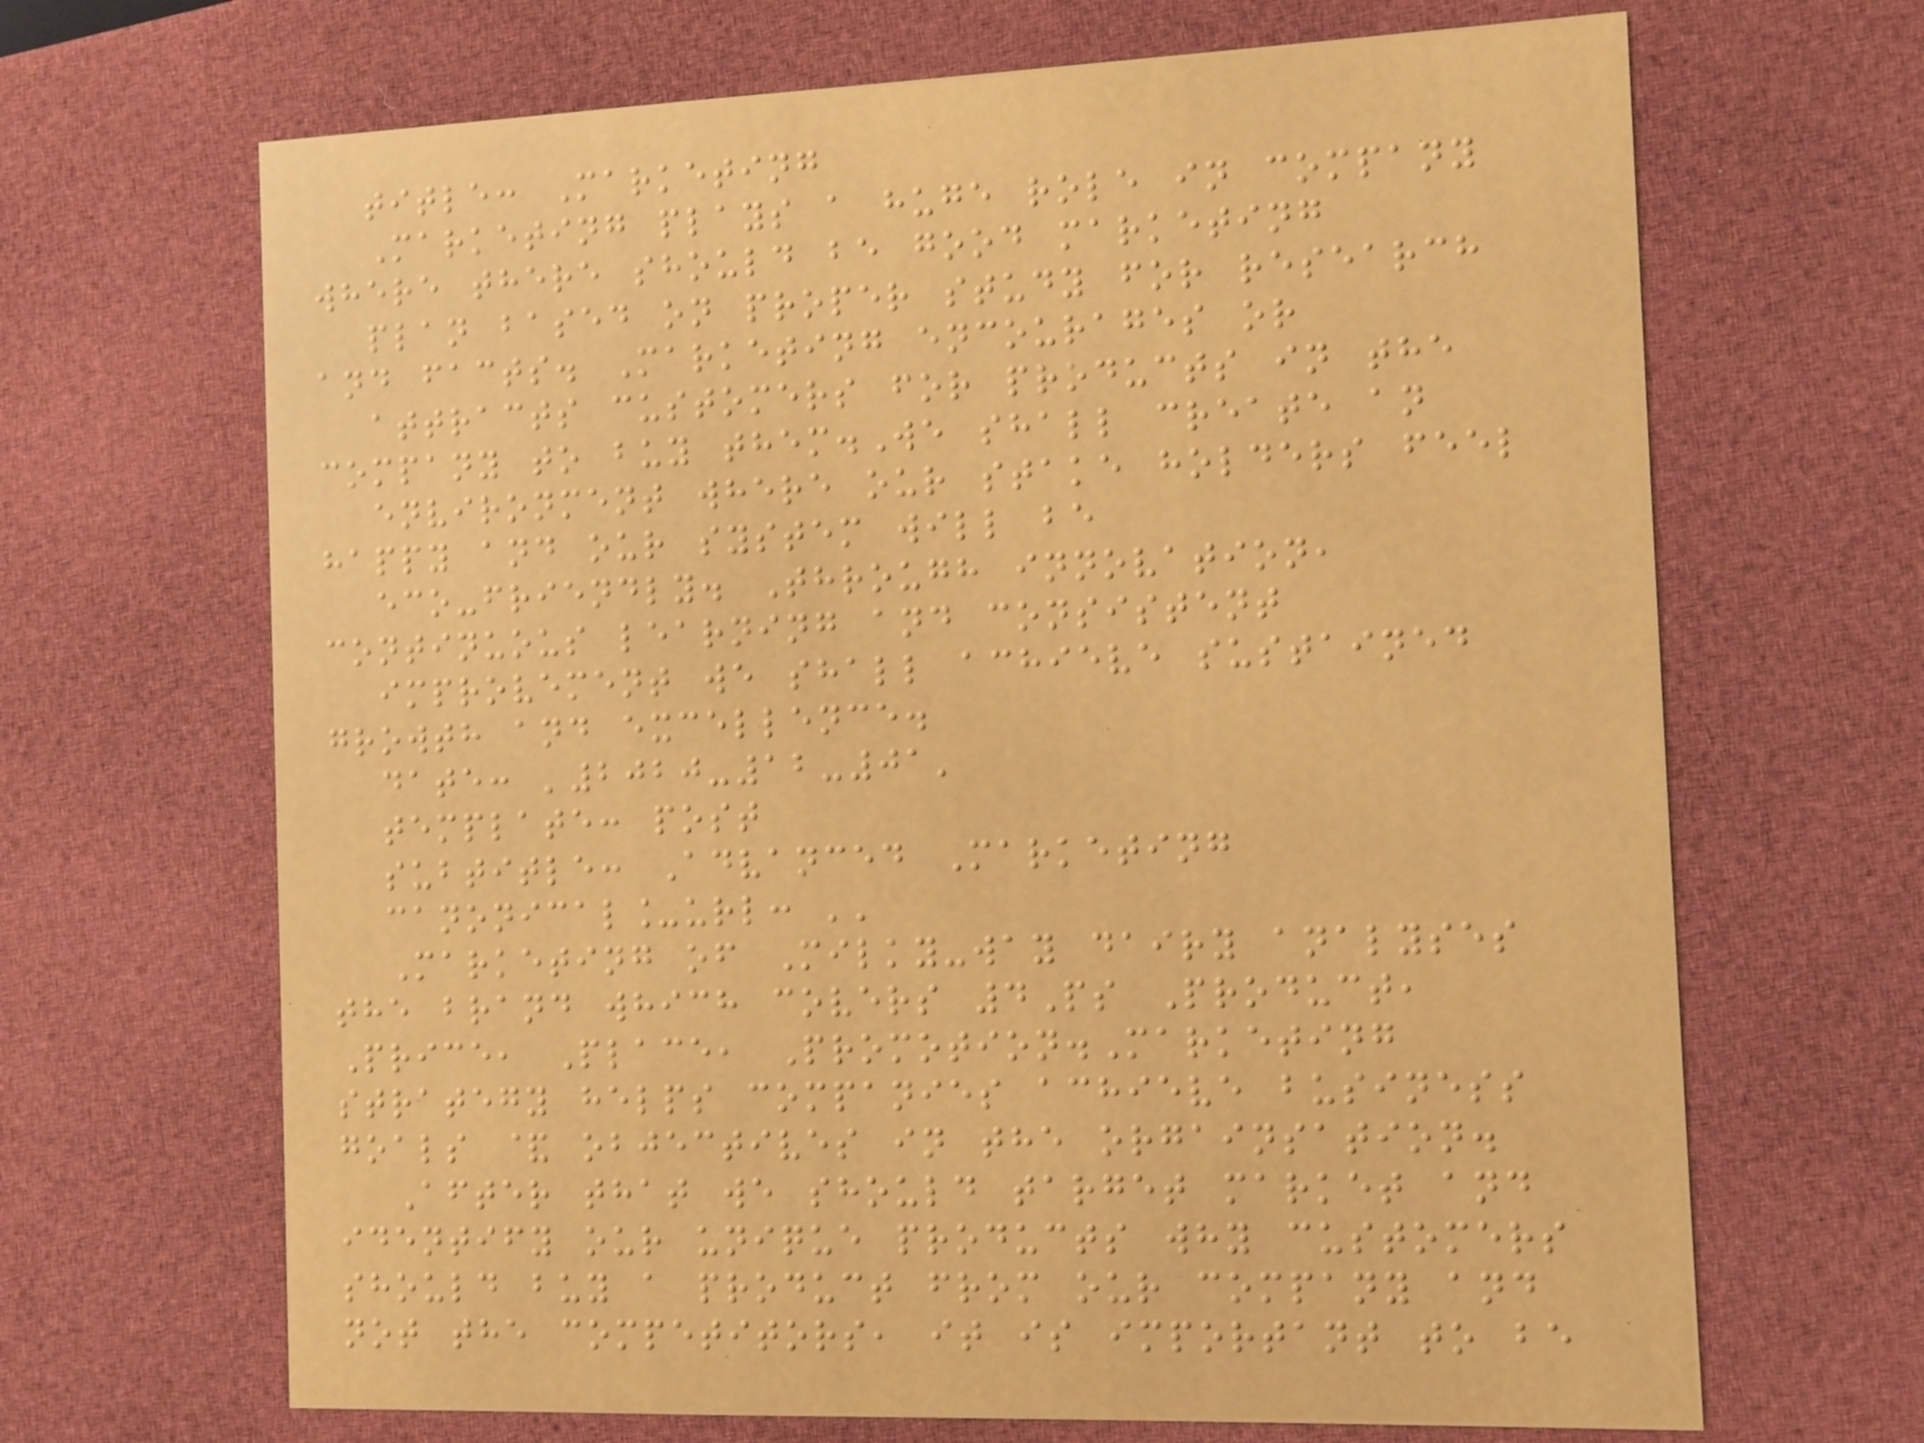title: Marketing
Marketing plays a huge role in company
where there should be good marketing
plan based on proper study for research
and facts. Marketing encourages or
attracts customers for products in the
company to buy them.We shall create an
environment where our stake holders feel
happy and our system will be
eco-friendly. Through innovation,
continuous learning and consistent
improvement we shall achieve sustained
growth and excellence.
date: '2020-12-01'
template: post
subtitle: Advanced Marketing
canonical_url: ''
Marketing of Milky-way dairy analyses
the brand which covers 4Ps Product,
Price, Place, Promotion.Marketing
strategy helps companies achieve business
goals & objectives in the orgainsation.
After that we should target market and
identify our unique products why customers
should buy a product from our company and
not the competitors, it is important to be
